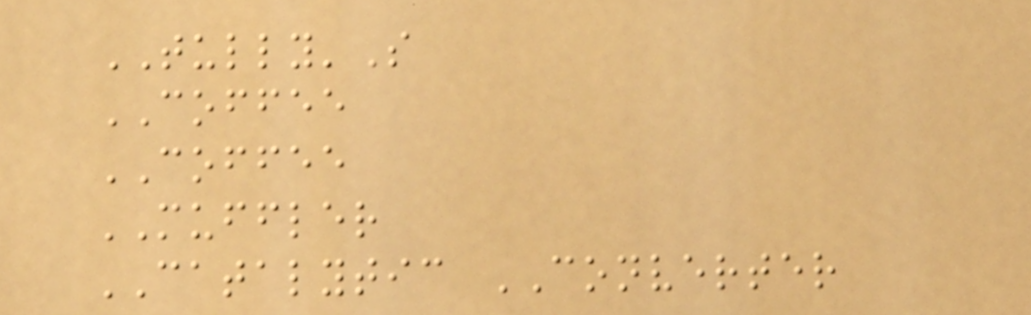TULLY'S
COFFEE
COFFEE
MUFFLER
CATALYTIC CONVERTER
